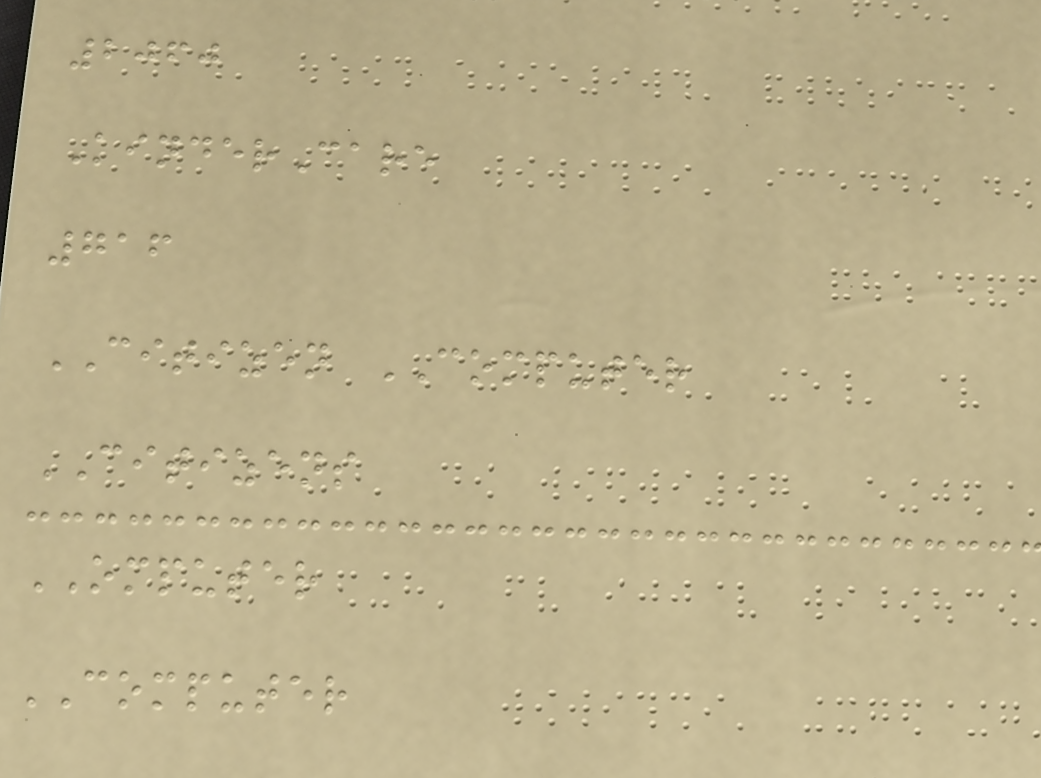2060
KinderCare
716
CITIZEN COMPUTER
CITIZENS
OMPUTER
COMPUTER
